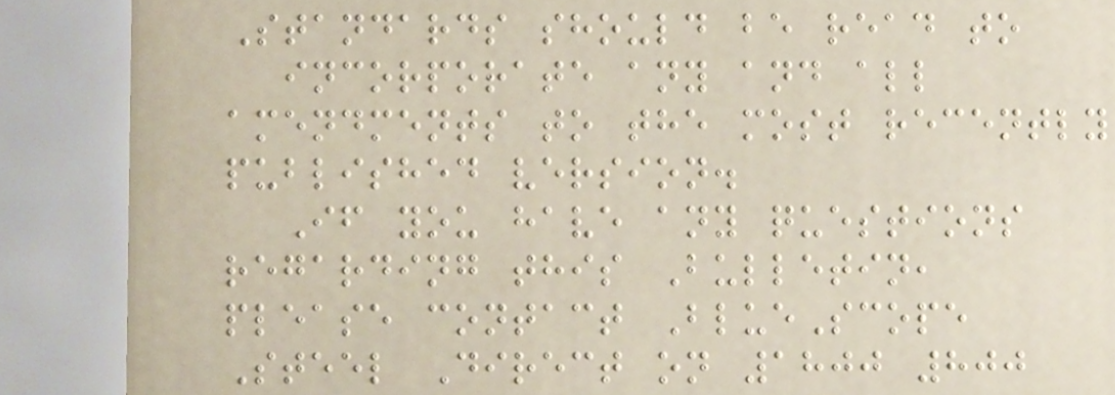Standards should be read to
incorporate any and all
amendments to the most recently
published version.
If you have any questions
regarding this Bulletin,
please contact BlueScope
Steel Direct on 1800 800
